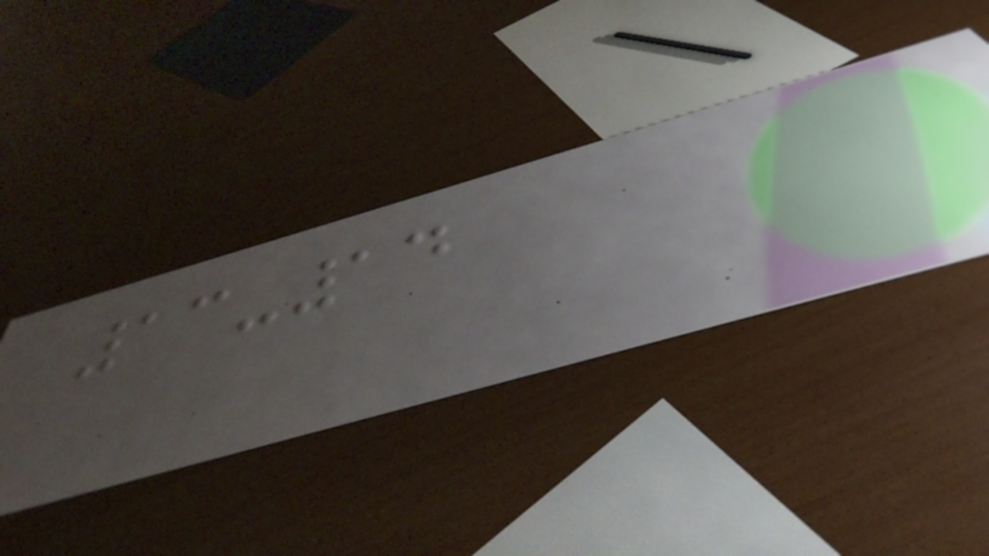13-14
